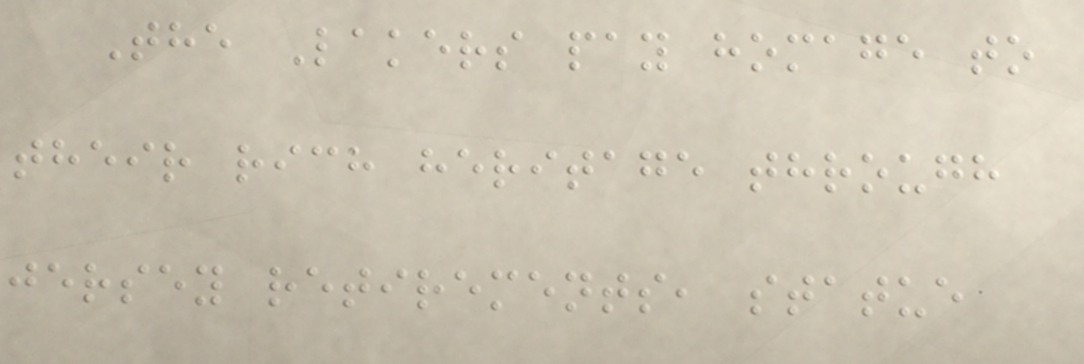The Lakers pay homage to
their rich heritage through
jersey retirements, statue
